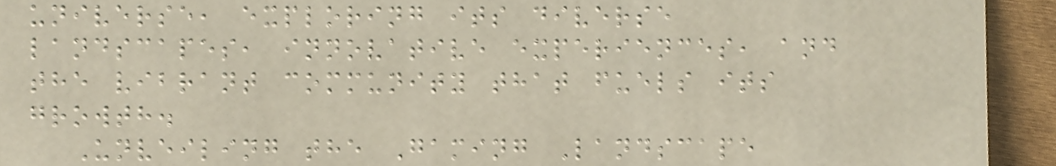universe, exploring its diverse
landscapes, innovative experiences, and
the vibrant community that fuels its
growth.
Unveiling the Gaming Landscape
